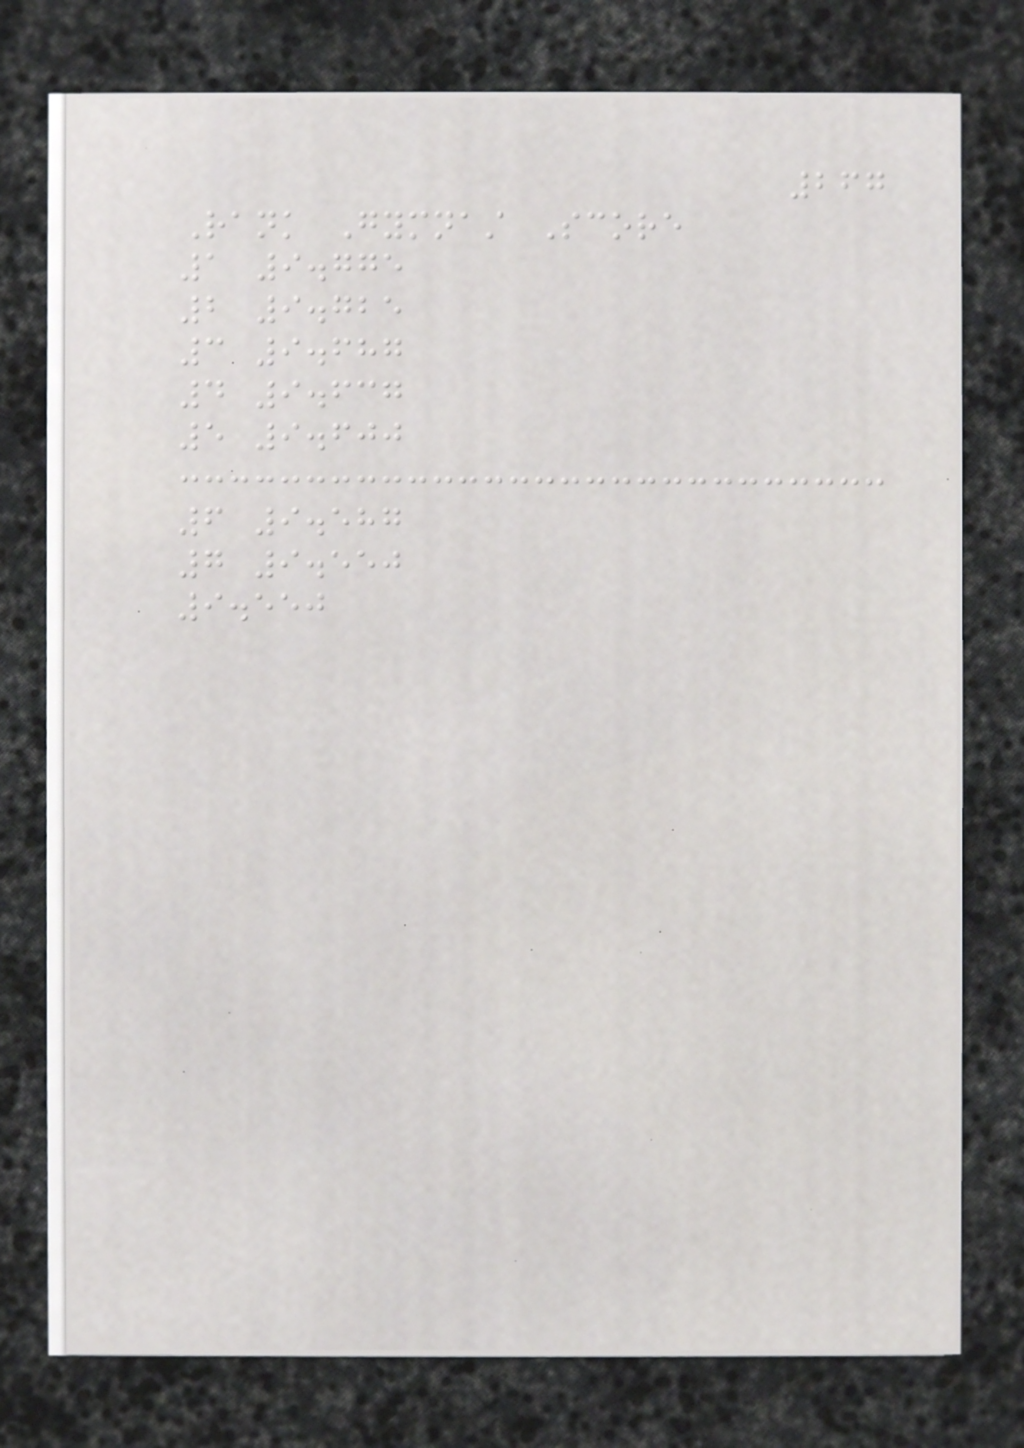267
Rank Gymnast Score
1 9.775
2 9.725
3 9.687
4 9.637
5 9.600
6 9.587
7 9.550
9.550
